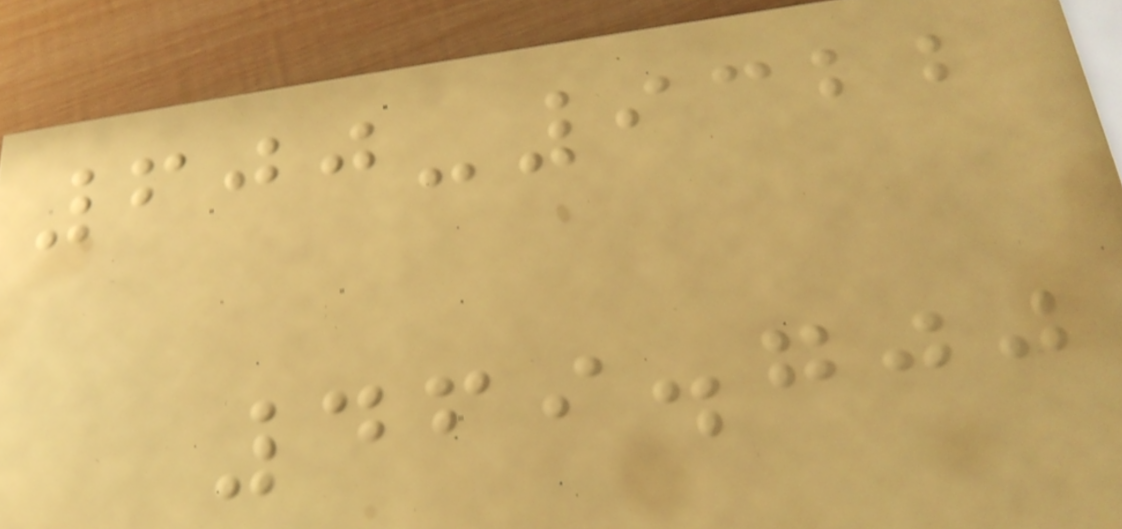600-9322
469.700
